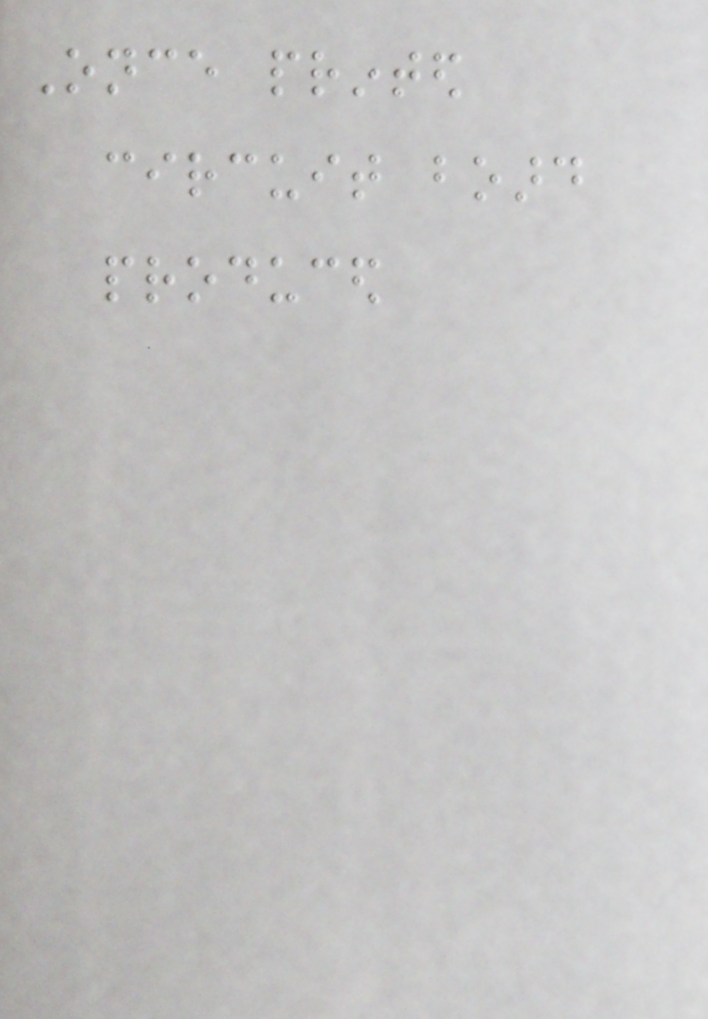Once printed
circuit board
produced
